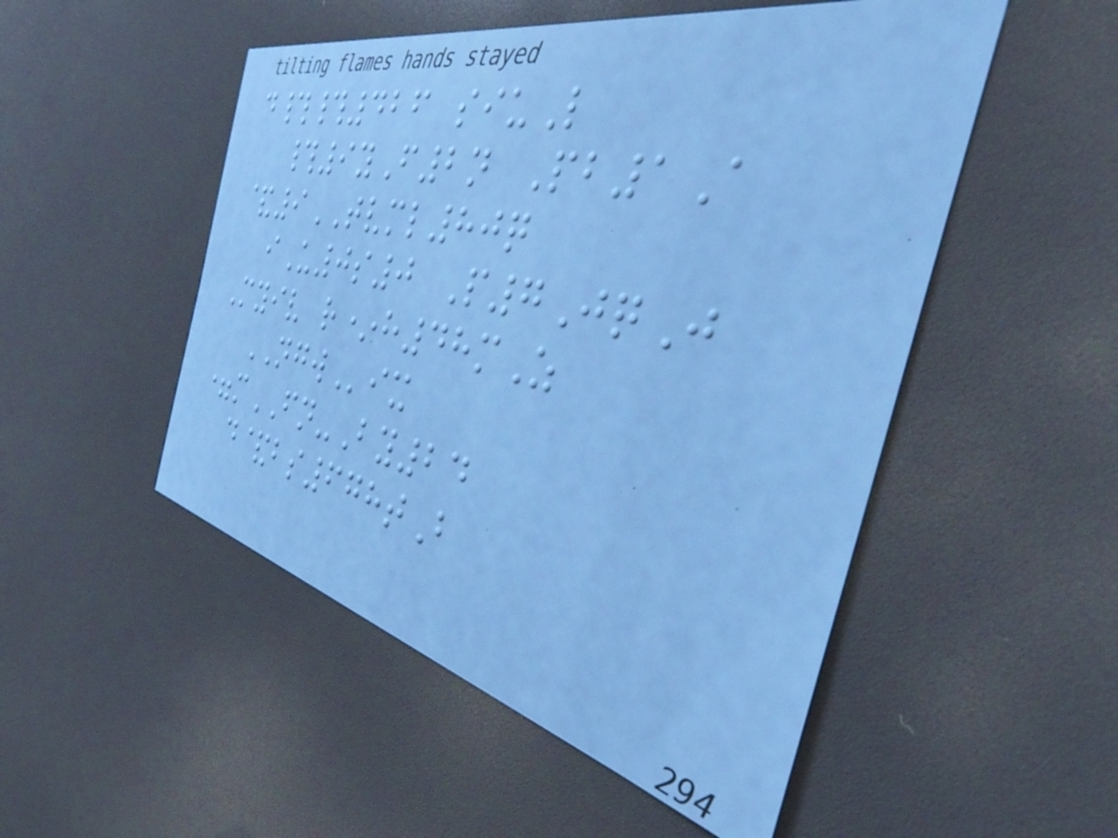d##426 siuL
#9yF2n Pb1A
&9TVML80q
iU0s0 P7JqJ
Myiv r*h48mZ
NGWix
=mFN-By24
d&bs678tB
